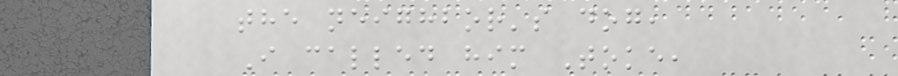the neighbor's dog,
I called him Toke,
